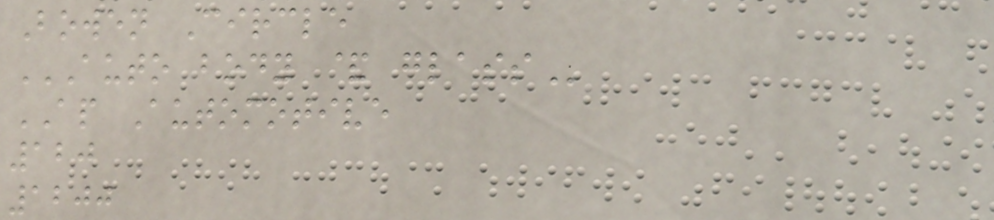Bowen Circle
AUTO BODY & GLASS
AP Automotive
120
1200
